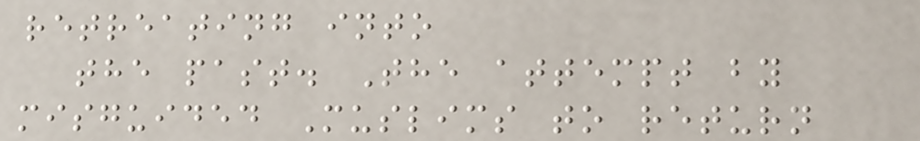retreating into
the past. The attempt by
misguided Muslims to return
